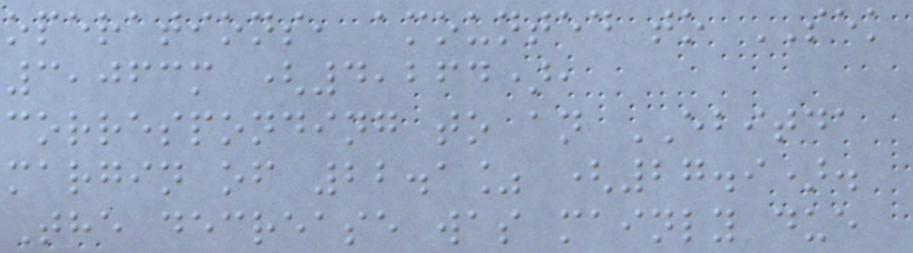operations, amounted to SEK
3,063m (4,264),
corresponding to an EBITDA
margin of 22.1% (27.9).
The decrease was mainly due
